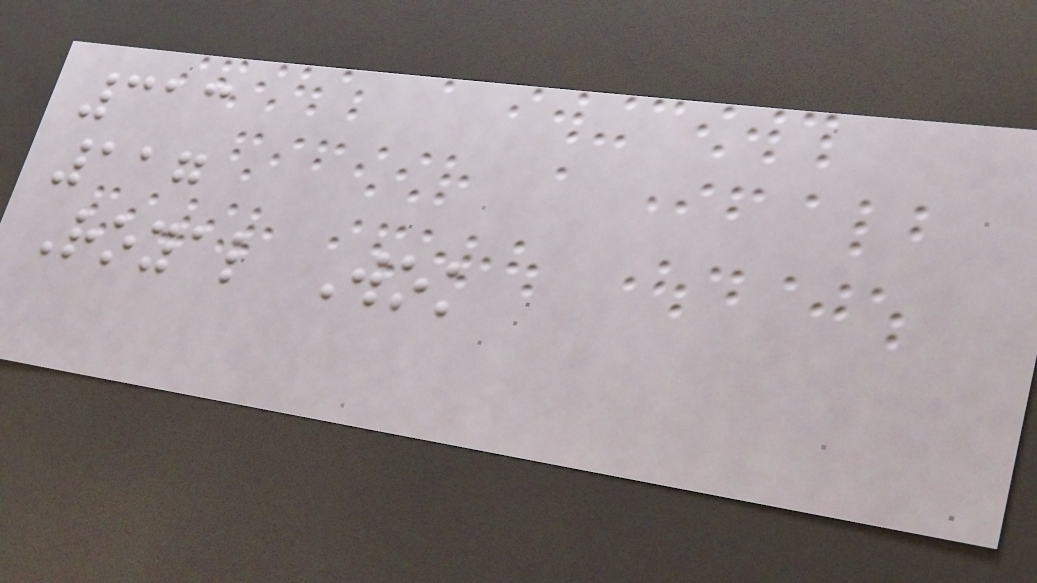313
117
Royal Wok
